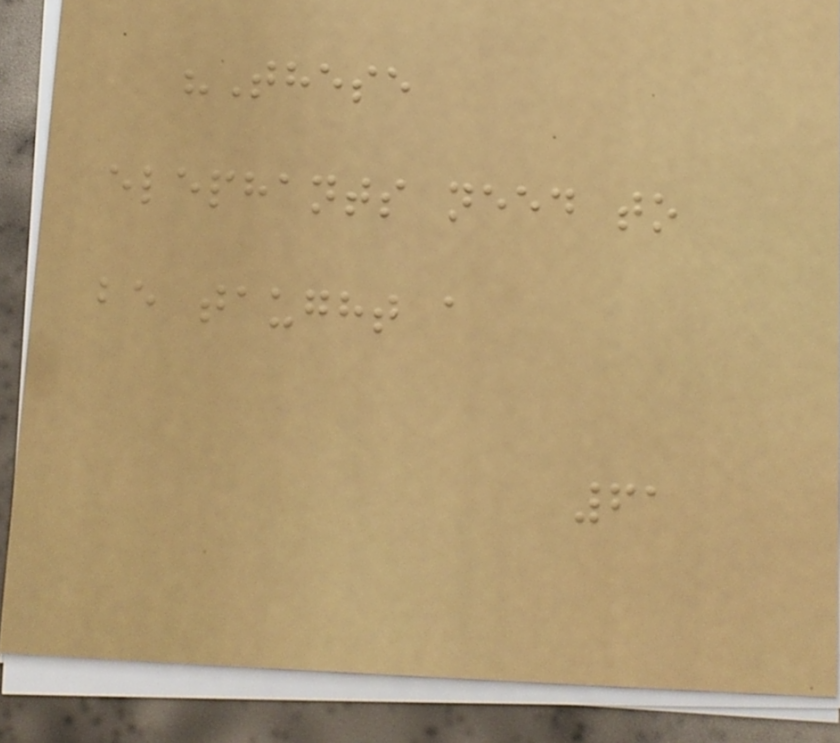"These
elephants need to
be taught a
61
